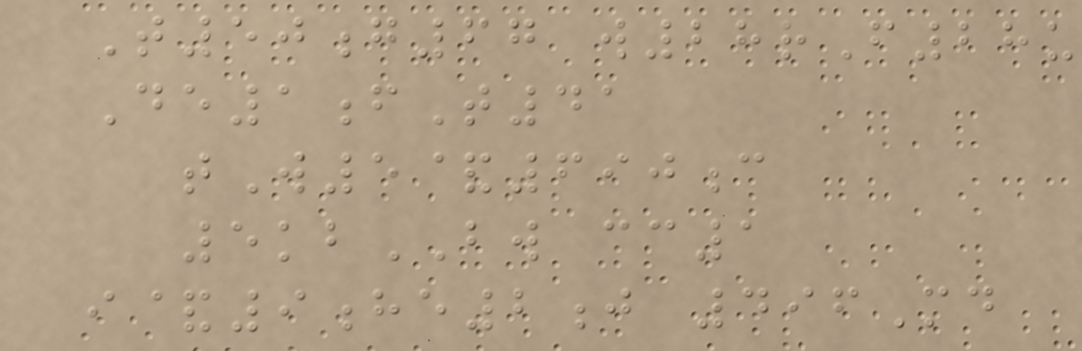T50g67 w28rF28u
De1fT41
tW5&690c
5kbBW cc1
i&9he2j 496Md
